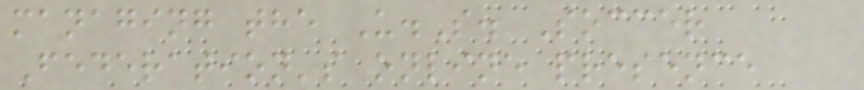managing the U.S. Soccer
Federation's online presence
